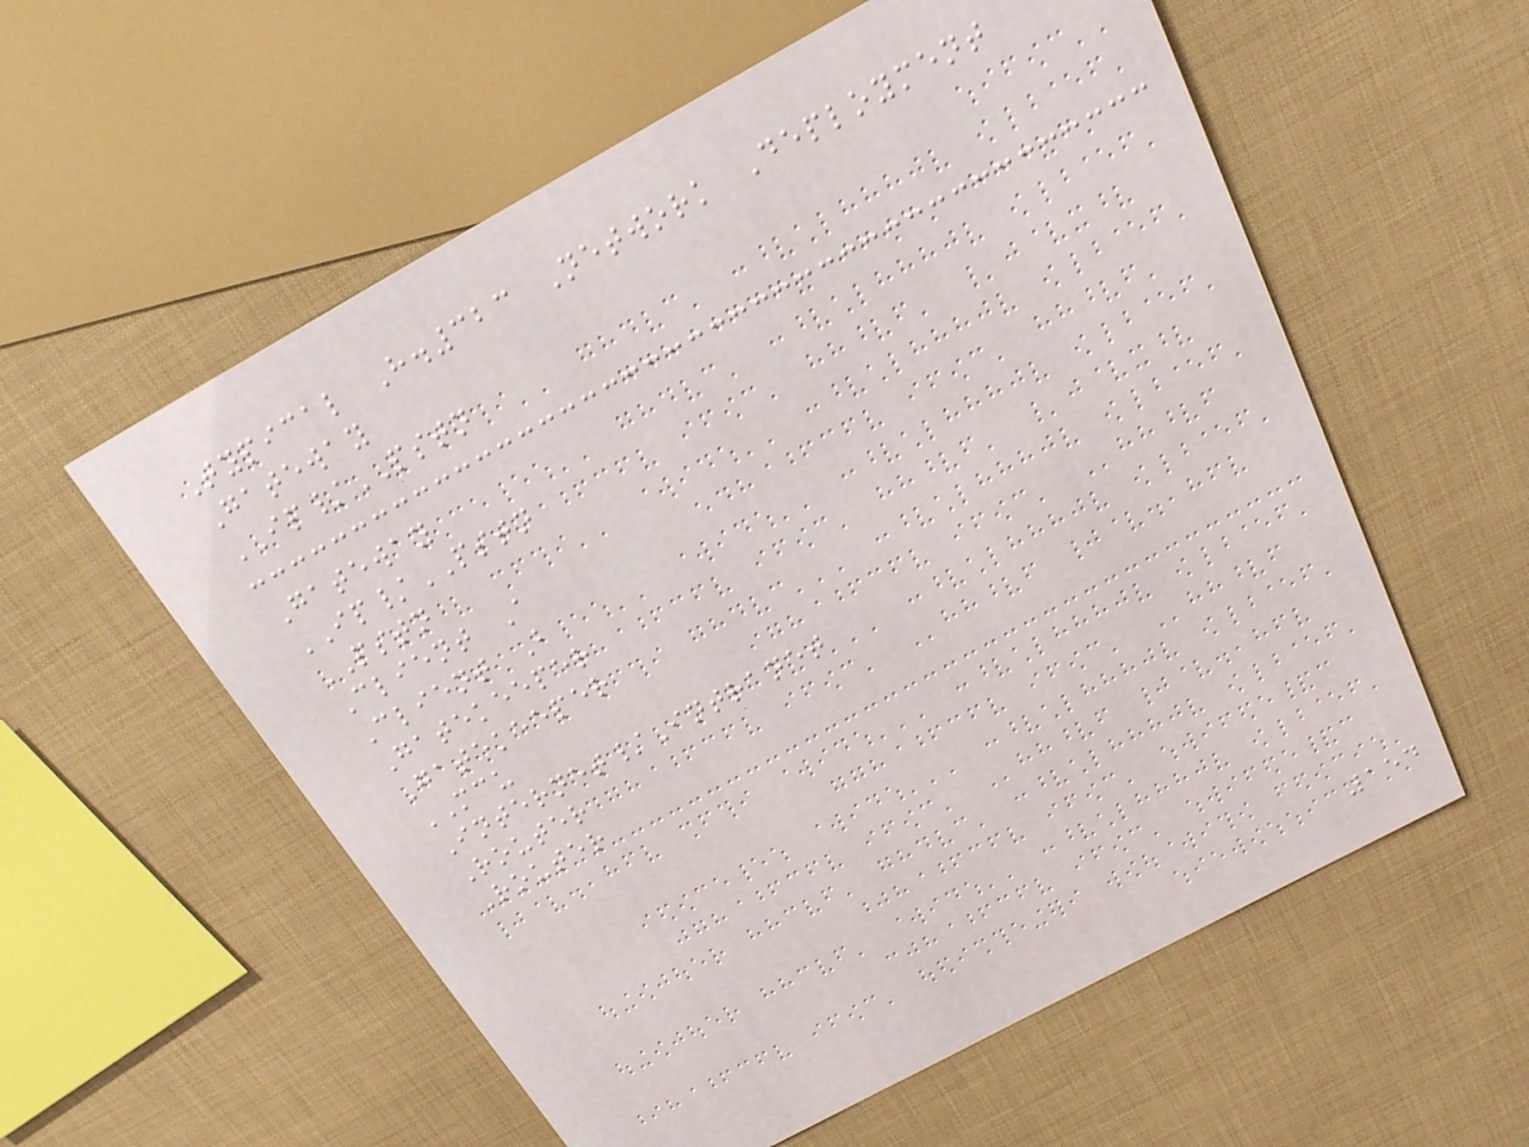Typical H.323 Network Deployment
Gateway
IP/PSTN
Gateway
IP/PSTN
PSTN
Client A
Client B
Gatekeeper
Gatekeeper
MCU
Internet/Intranet
Router
Router
154
